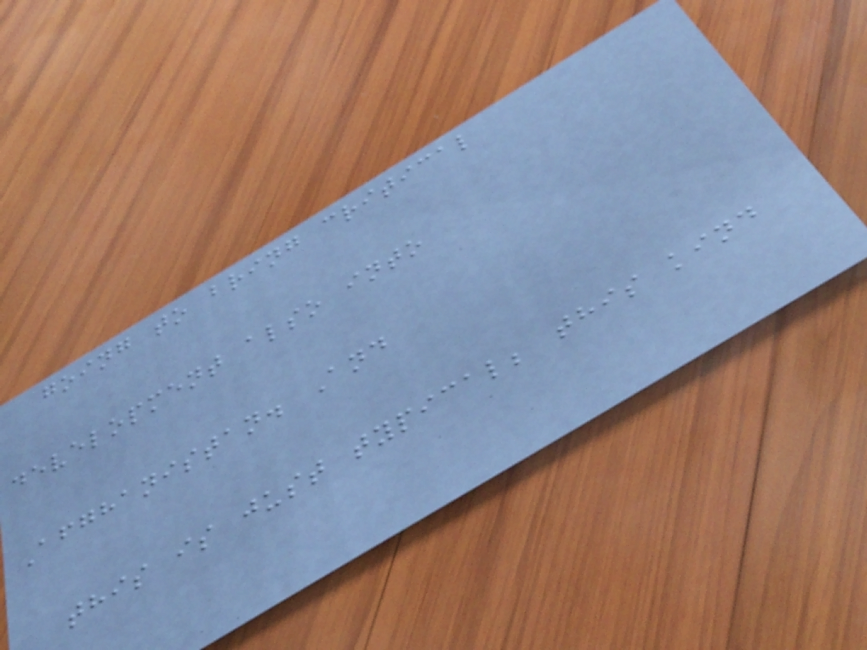going to bring critical
development also into
Afghanistan. And
this is just typical; this kind
